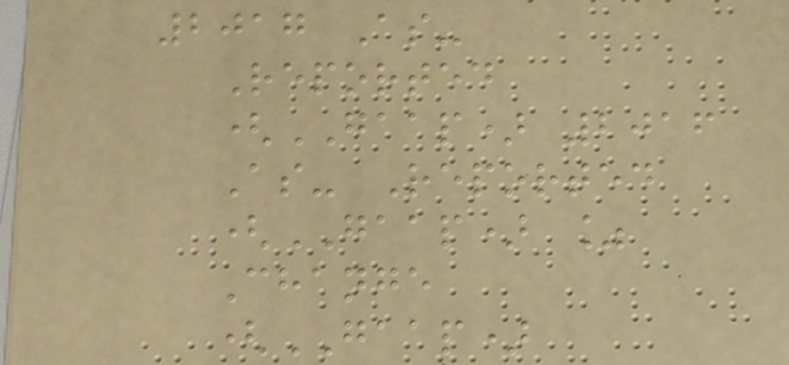2017 As-
Reported
(GAAP) 2016
As- Reported
(GAAP) %
Change
(GAAP)
